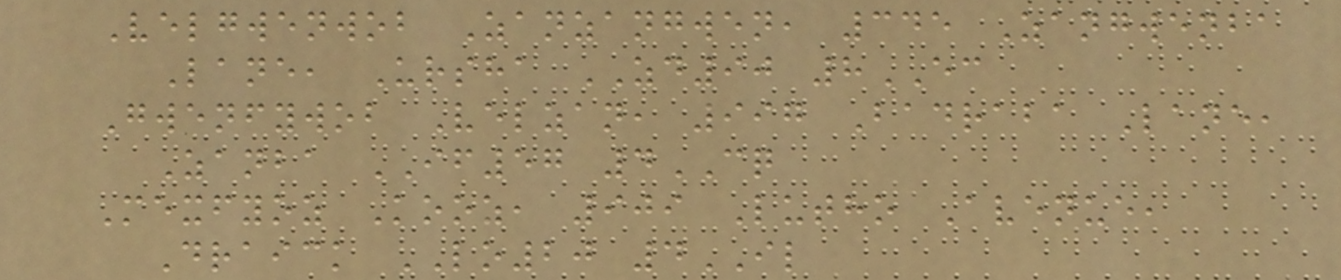Velgwenwob Zanzangwen, 345 Zangwenba
Lane, Ursha ZD90 8EC
Gwenfywob Velzan, 997 Badraba Lane,
Zanba IF57 4CQ
Mexfyoz Kooz, 909 Lutho Avenue,
Draick LO20 4IL
